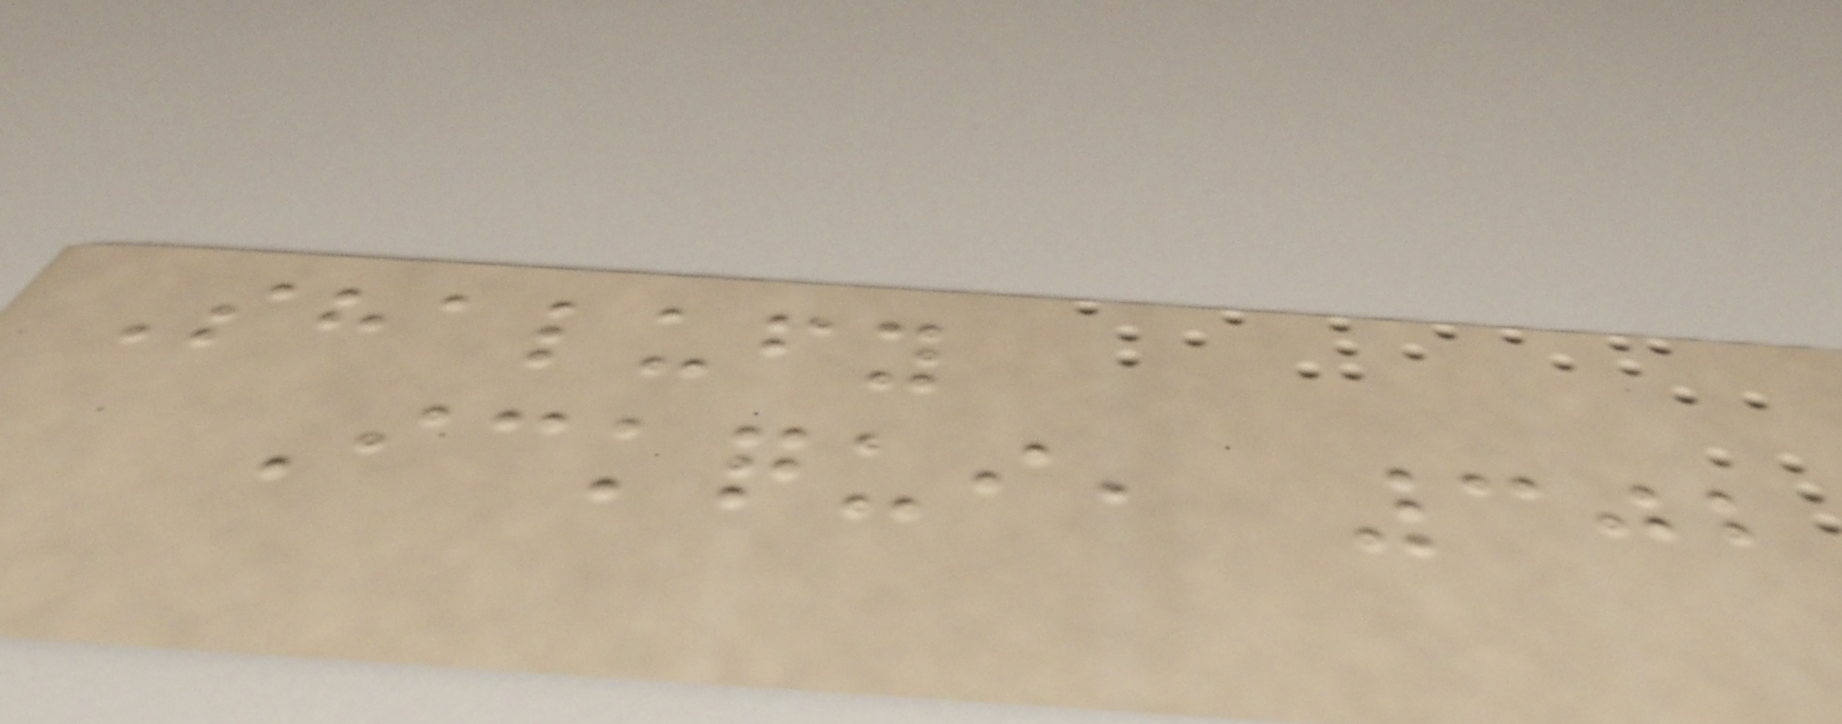Shalufy
Ickqui, 302
